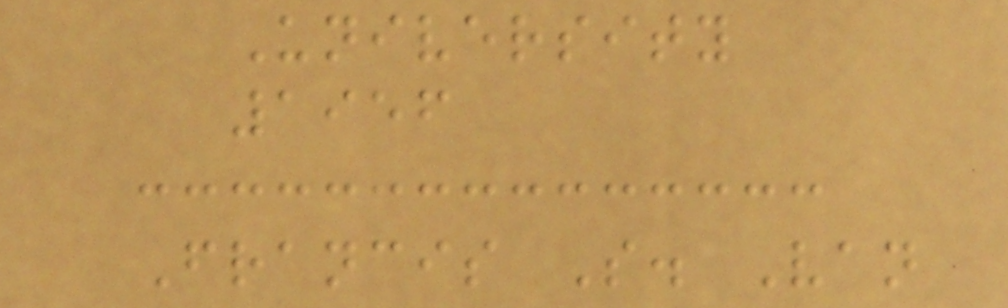University
1956
Francis S. Van
